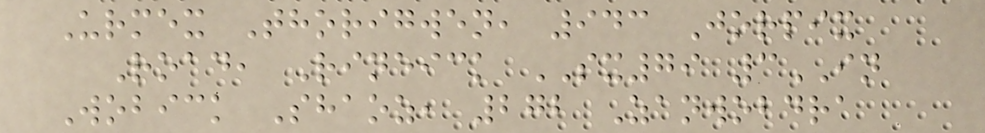Urmex Thorigwen, 943 Jorpix
Road, Rineick SX79 3IN
Wobick Shaoz, 272 Zanwobdra
